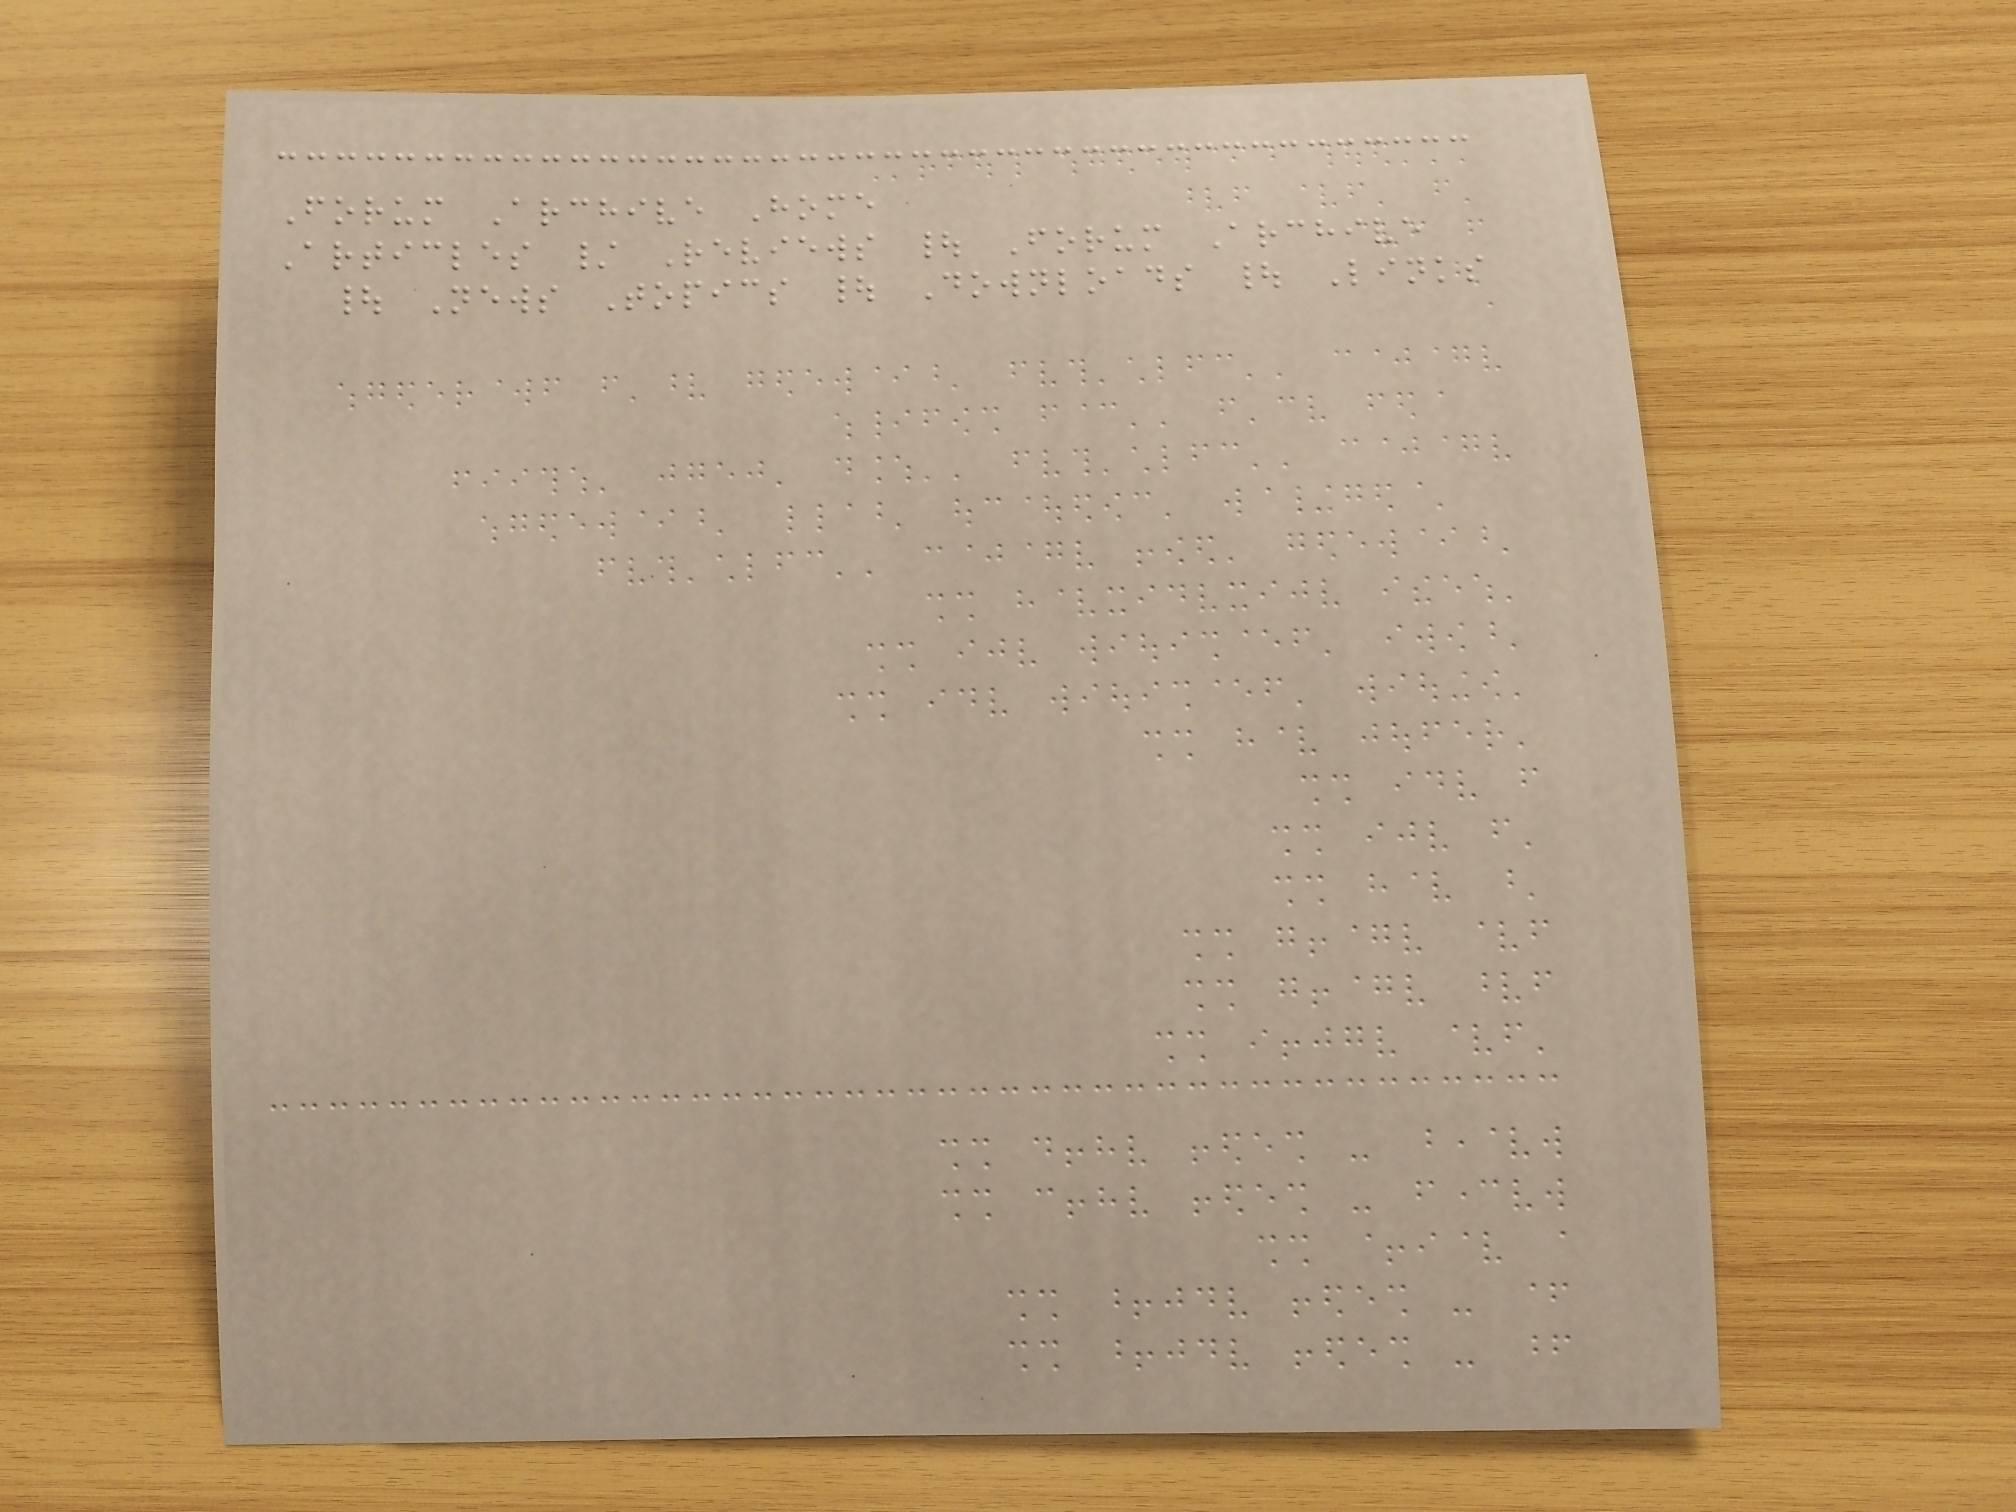Forum Archive Home
Articles / Reviews | Forum Archive
| News Topics | Downloads | Links
